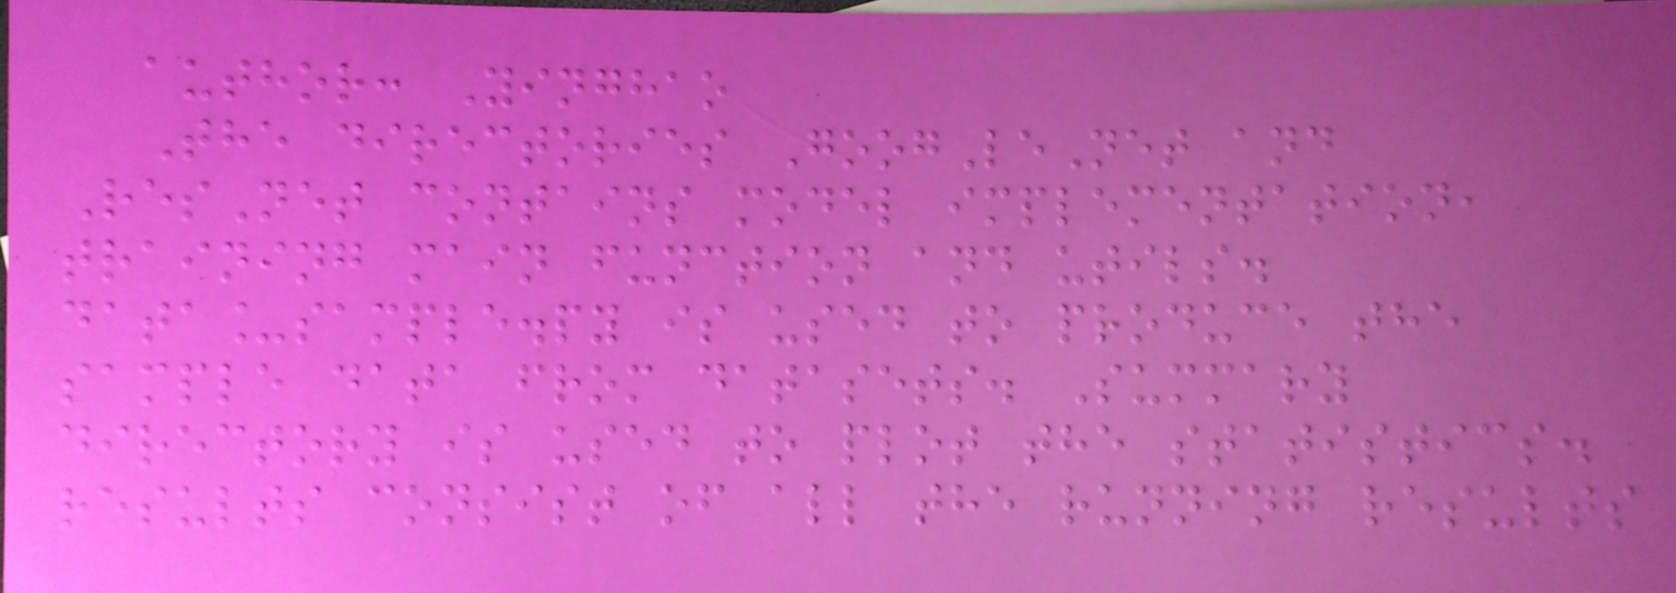author: Yinghao
The directories GoogLeNet and
ResNet contains model implementation,
training main function and utils.
data_sample.py is used to produce the
sample data from datasets. Summary
directory is used to plot the statistics.
results consist of all the running results
